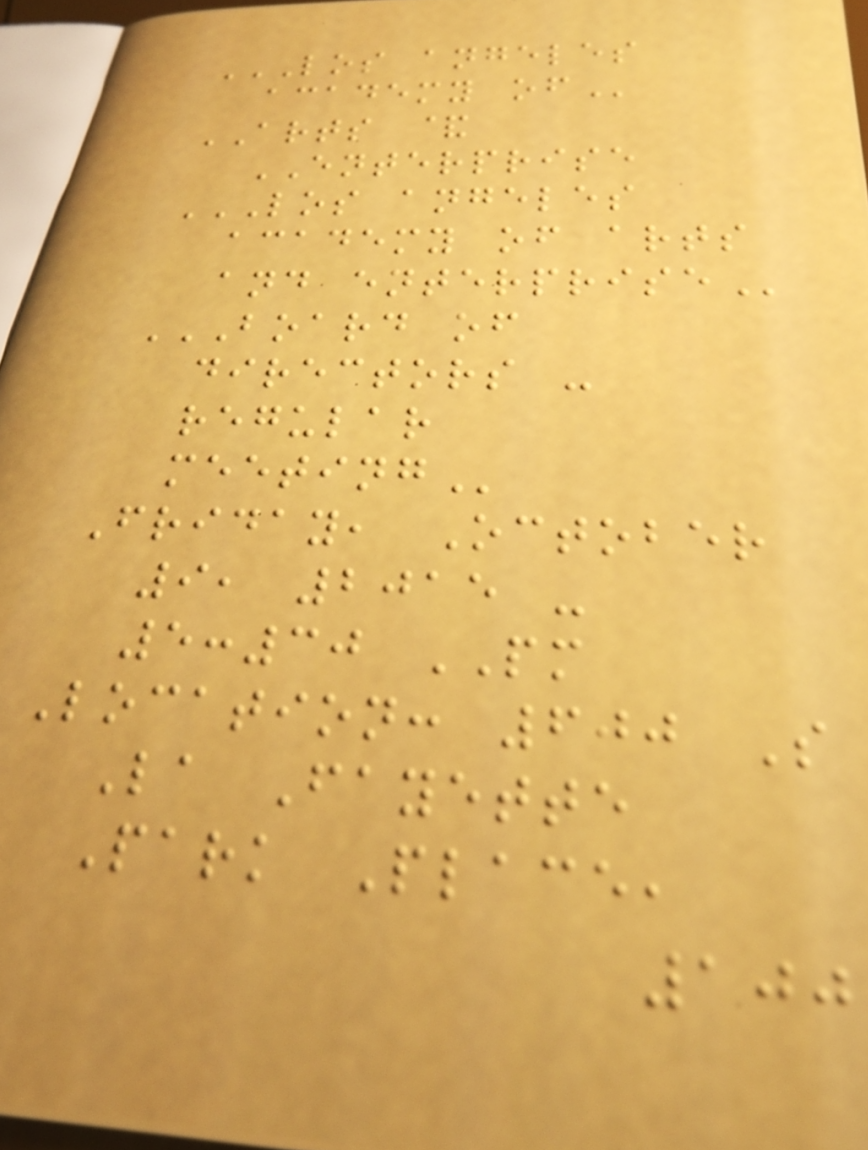LOS ANGELES
ACADEMY OF
ARTS &
ENTERPRISE
LOS ANGELES
ACADEMY OF ARTS
AND ENTERPRISE
BOARD OF
DIRECTORS -
REGULAR
MEETING
Friday, October
9, 2015 -
5:30 PM
Location: 600 S
La Fayette
Park Place,
100
